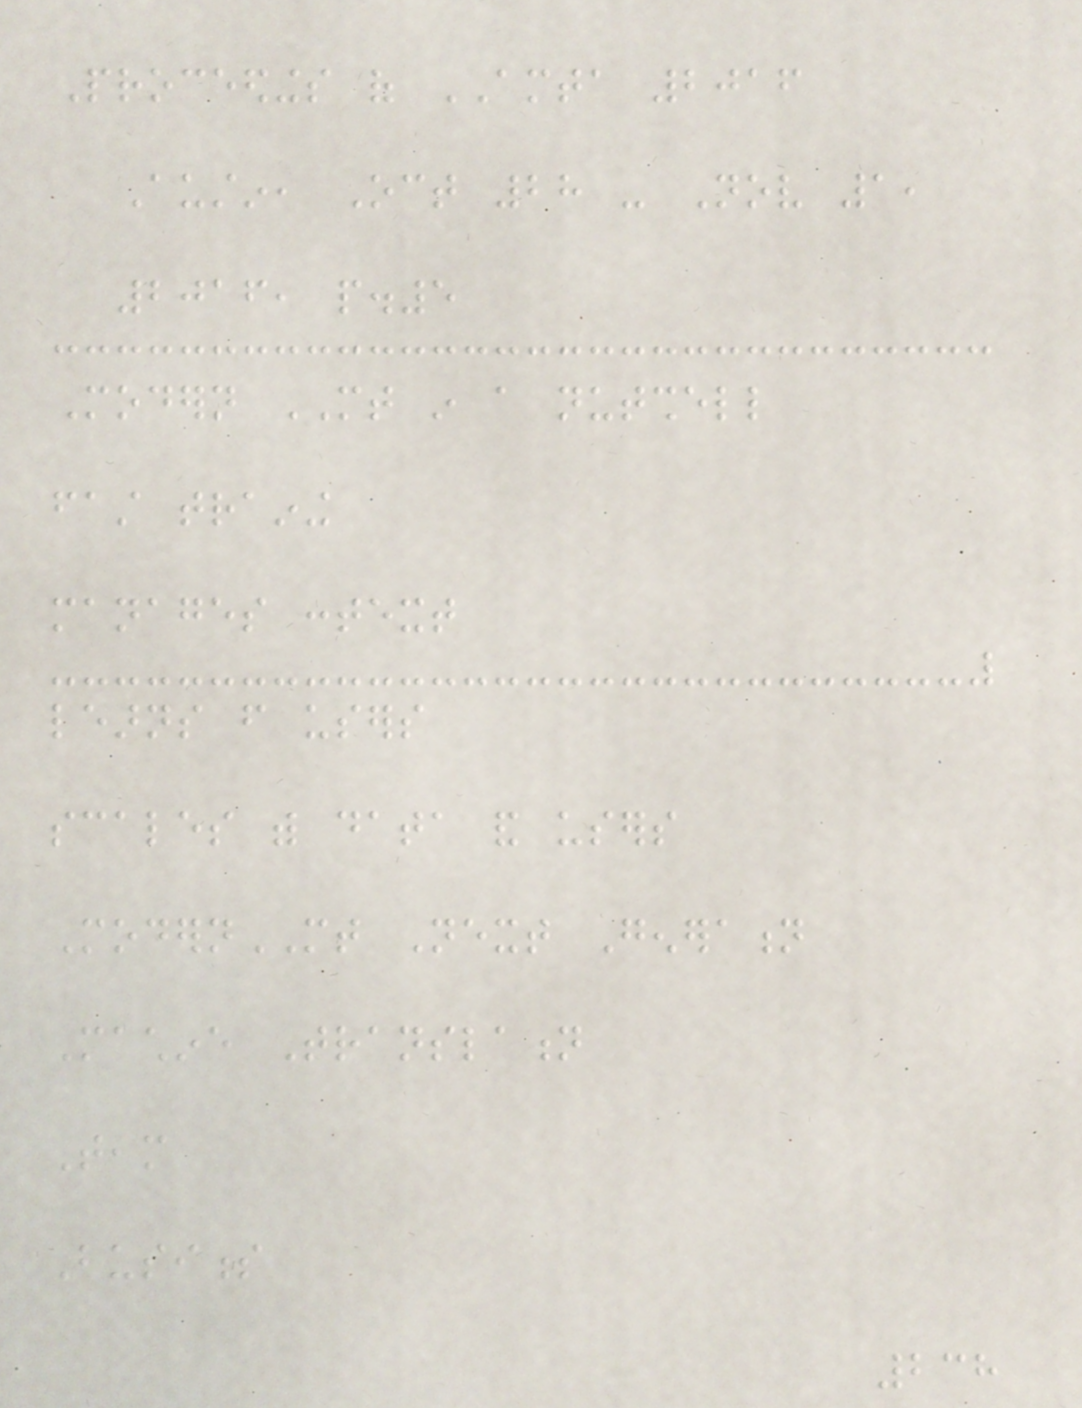Proceedings of AMTA 2016
Austin, Oct 28 - Nov 1,
2016, p.5
Modern MT in a nutshell
fast training
manages context
learns from users
scales with data and users
ModernMT Next Generation
Machine Translation
Team
Business
238
